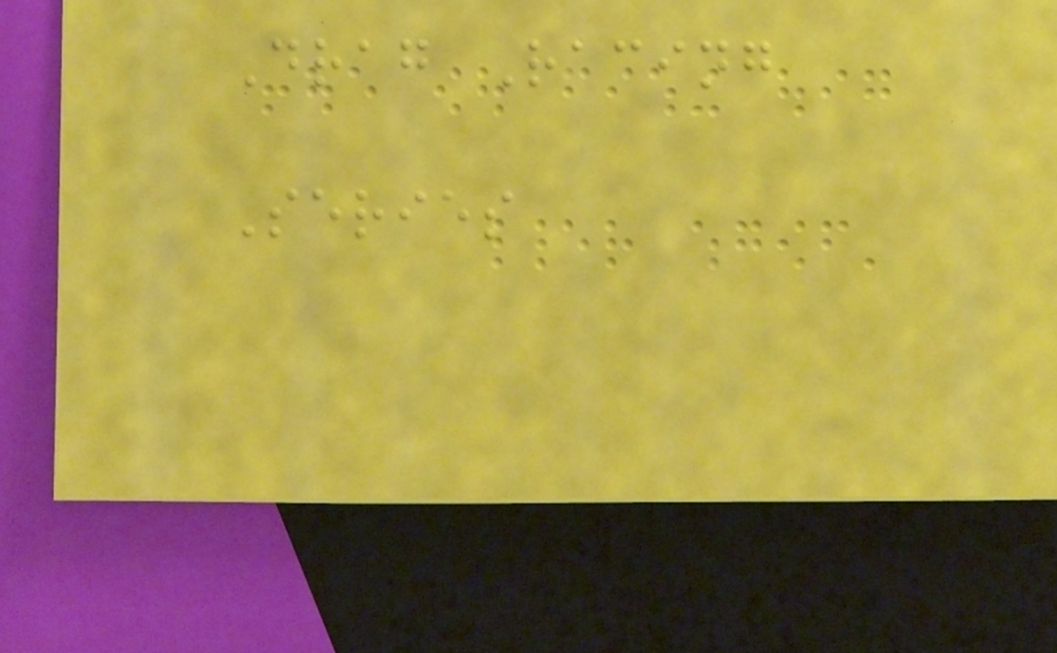Drag Racing
Series
